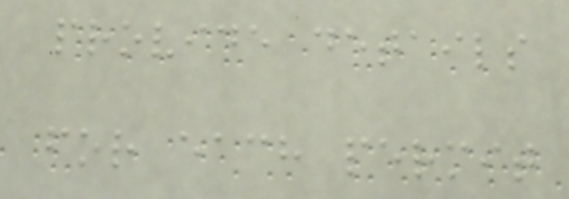provide details
for each permit
